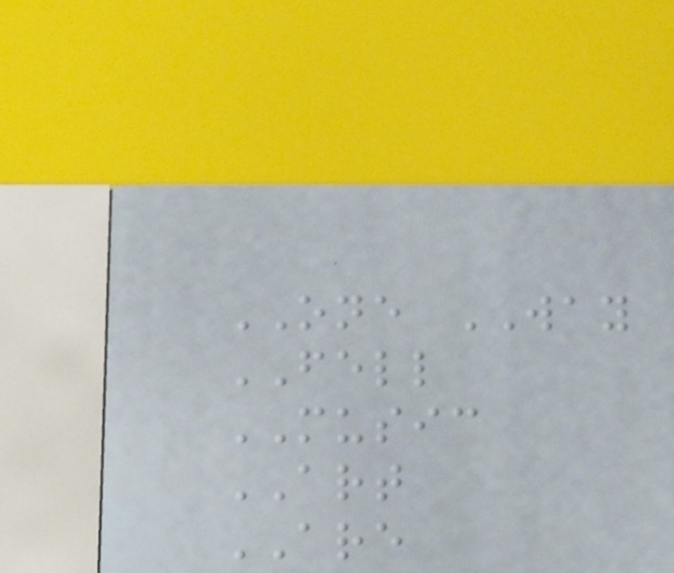ONE WAY
FELL
MUSIC
ART
ARE
